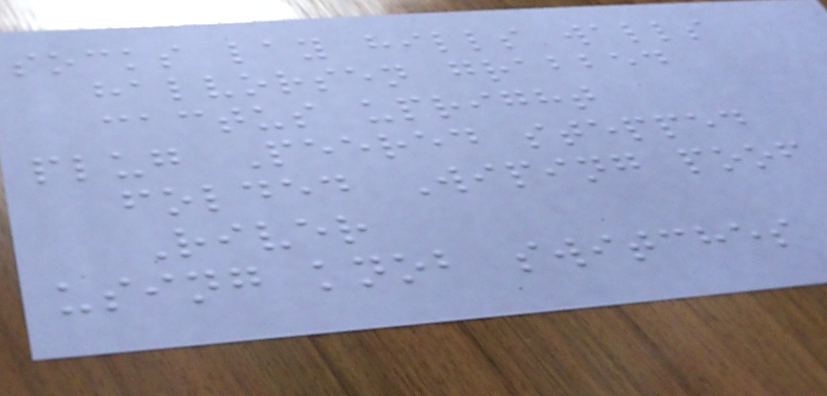socks lay hills walls
halvorsen grabbed
cactus upright
plug Peered stepped
folded Wiping poof
River
using knob switches
